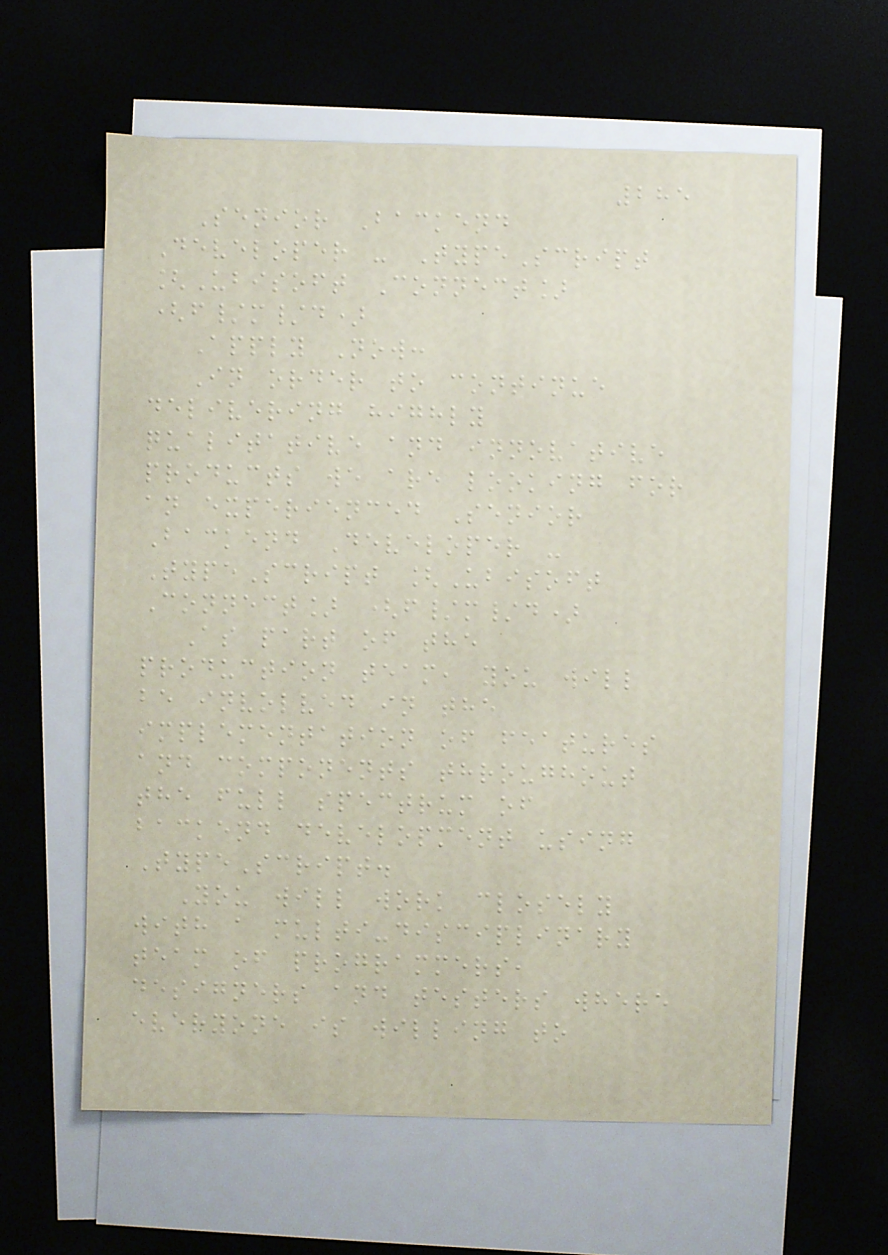285
Senior Backend
Developer - TypeScript
[Ubisoft Connect]
(f/m/d)
Apply Now:
In order to continue
delivering highly
qualitative and innovative
products we are looking for
an experienced Senior
Backend Developer -
TypeScript [Ubisoft
Connect] (f/m/d)
As part of the
production team, you will
be involved in the
implementation of features
and components throughout
the full spectrum of
backend development using
TypeScript.
You will work closely
with a multi-disciplinary
team of programmers,
designers and testers where
everyone is willing to
